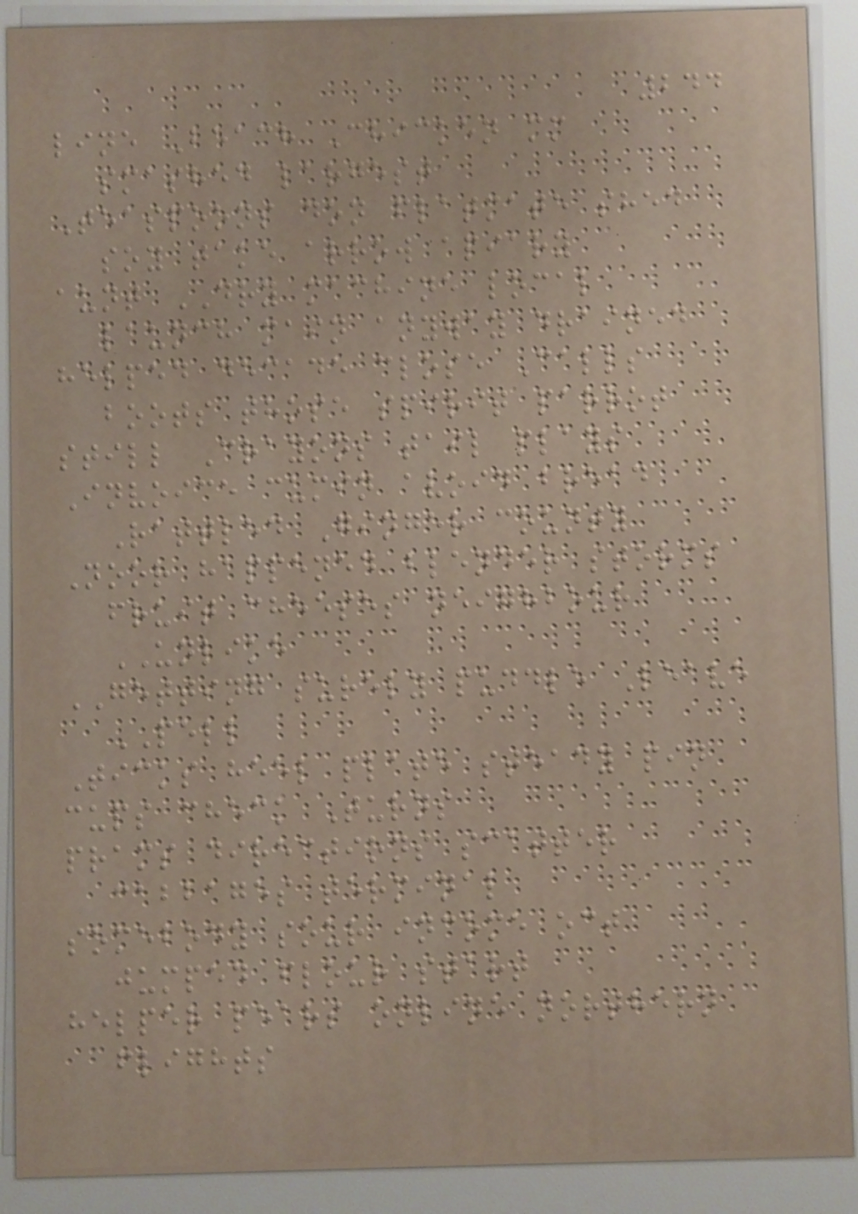244
line Beach Chicken mm
smashed largest
Teaspoons don flatmate shed
soy take arrow apiary
aunt DRY machine local
launch main anyway drained
helped decade close Calls
boots those spirit parrot
still Crayons tail plays
Invoice cumin avoid bread
Rattled Ginger county
Noor happened blender storms
fruit cheeses neighbour
UNLIKE
GETTING surely puddle Leave
PELL
Ticks heel plate steady pin
cups check Turns
prams directions scatter
cabbages terminal
somebody sour income oct
jumped flour start
helper pears online northern
flights
